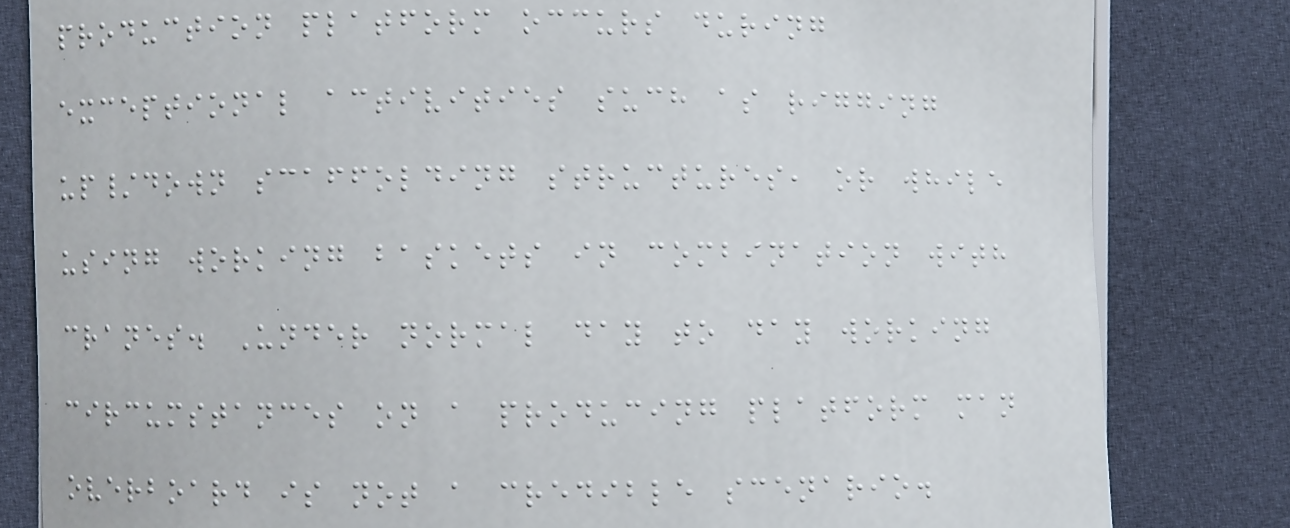production platform occurs during
exceptional activities such as rigging
up/down scaffolding structures, or while
using working baskets in combination with
cranes. Under normal day to day working
circumstances on a producing platform man
overboard is not a credible scenario.
